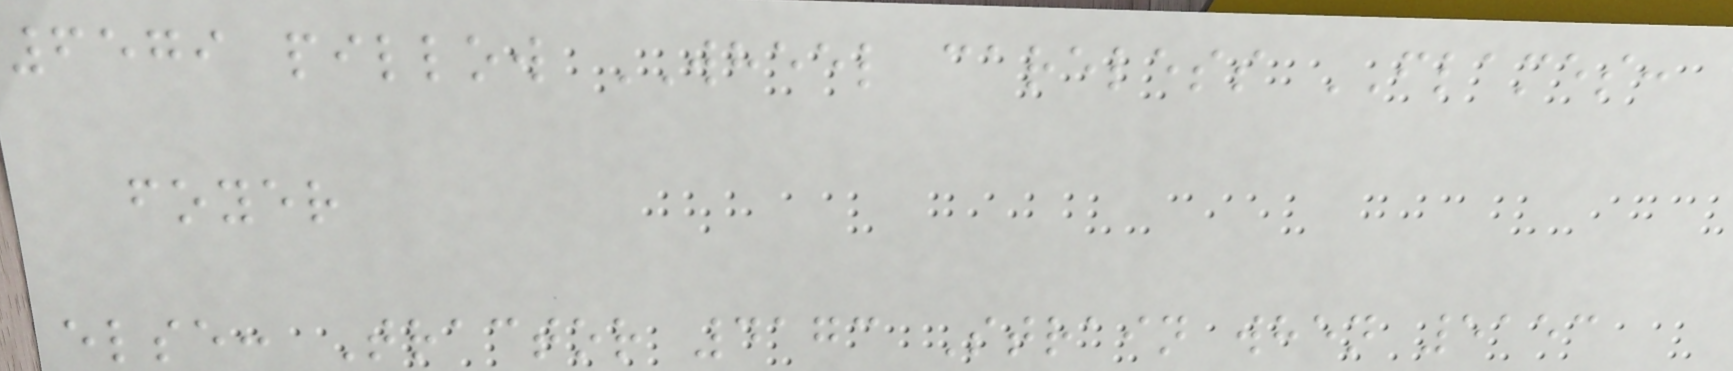6579 pillow WHEEL careless FLAMES:
foyer
else: Tractor 4173 Strain when 5153
